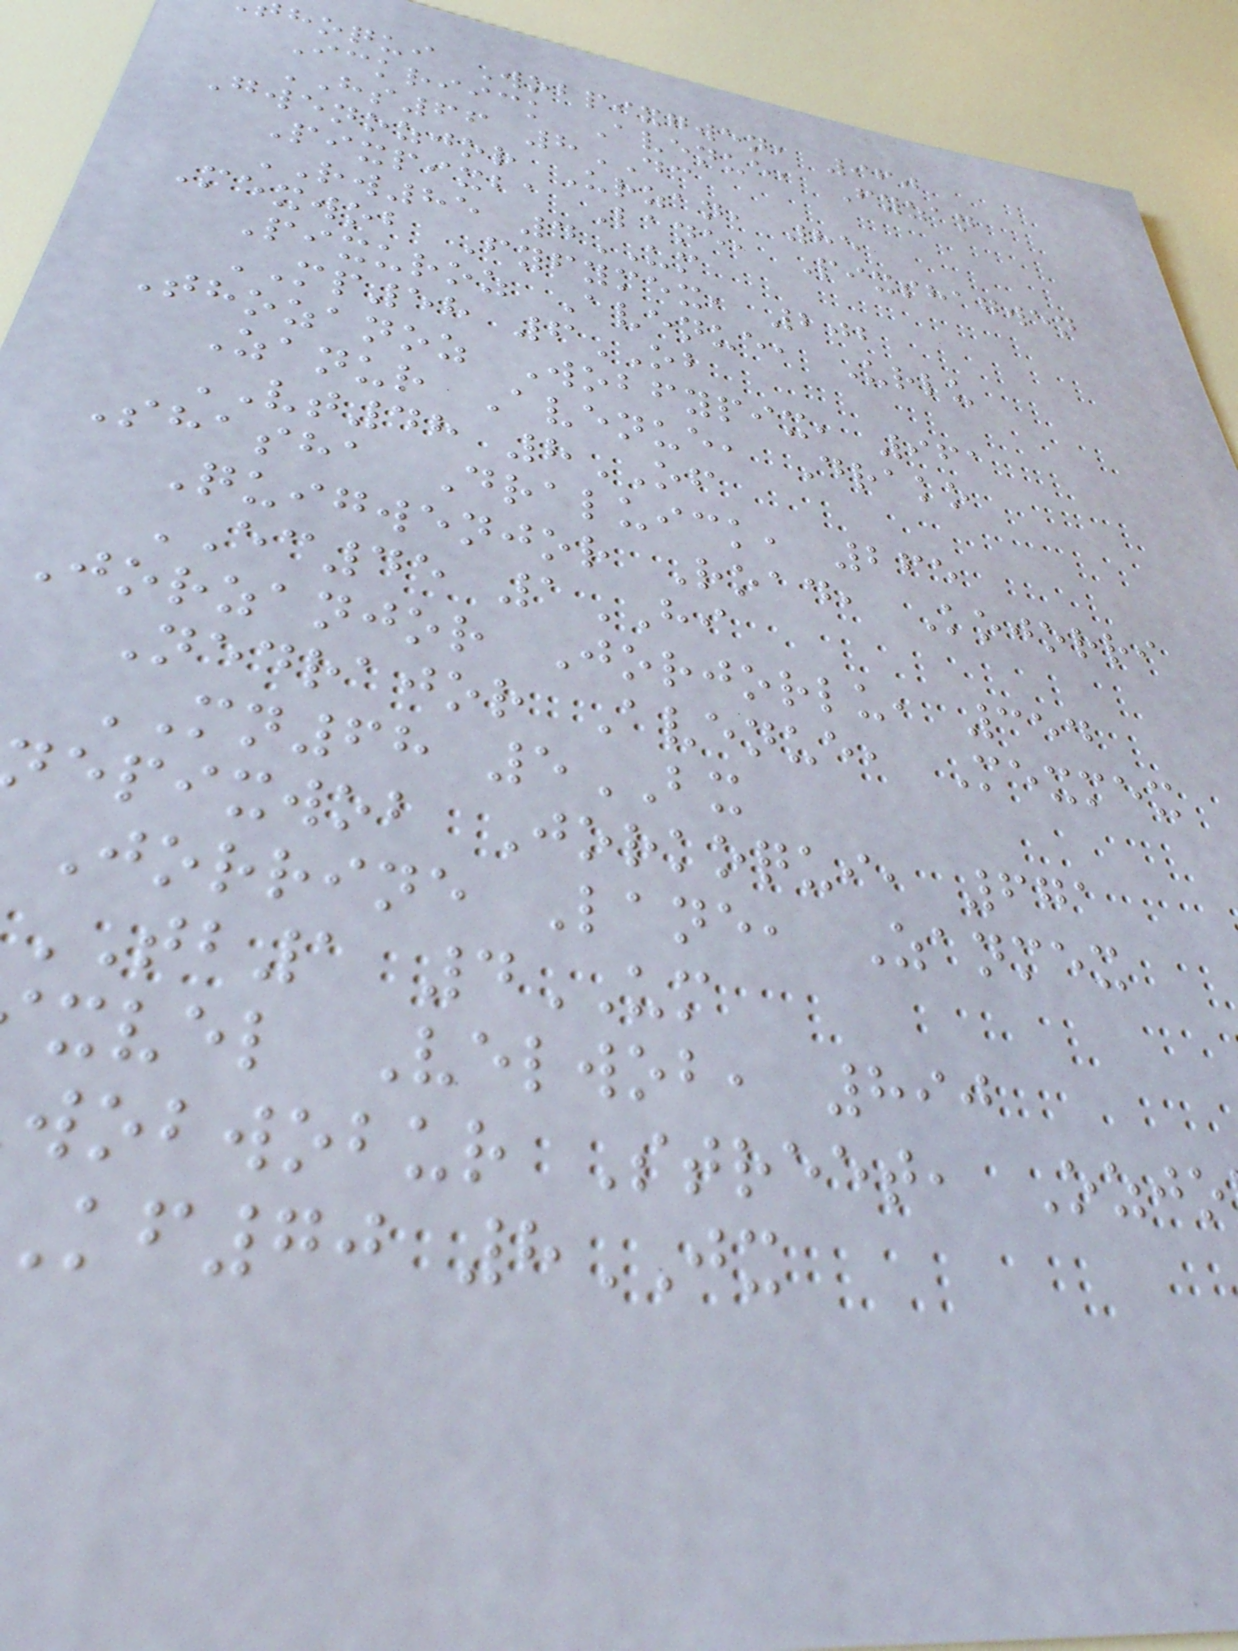hoqui Wobpixgwen, 960
Ickriick Avenue, Fyzan
HS66 8DC
Gwenozjor Urzan, 85
Pixpixba Lane, Pixshagwen
RW85 4UM
Mexwob Fyfymex, 202
Pixuroz Avenue, Urlu
MP58 6OB
Thozanoz Wobfypix, 961
Zanur Avenue, Drako
VT48 8OF
Shasha Draluick, 265
Quigwenjor Road, Kojorri
EC45 1HI
Jorzanjor Jorjorlu, 354
Nedrajor Avenue, Mexmex
MN68 5BX
epixwob Jorkoqui, 671
Jorrine Lane, Zanmex
TB1 4UM
xvel Velwob, 890
wobwobur Street, Ozjo
kf70 8JX
